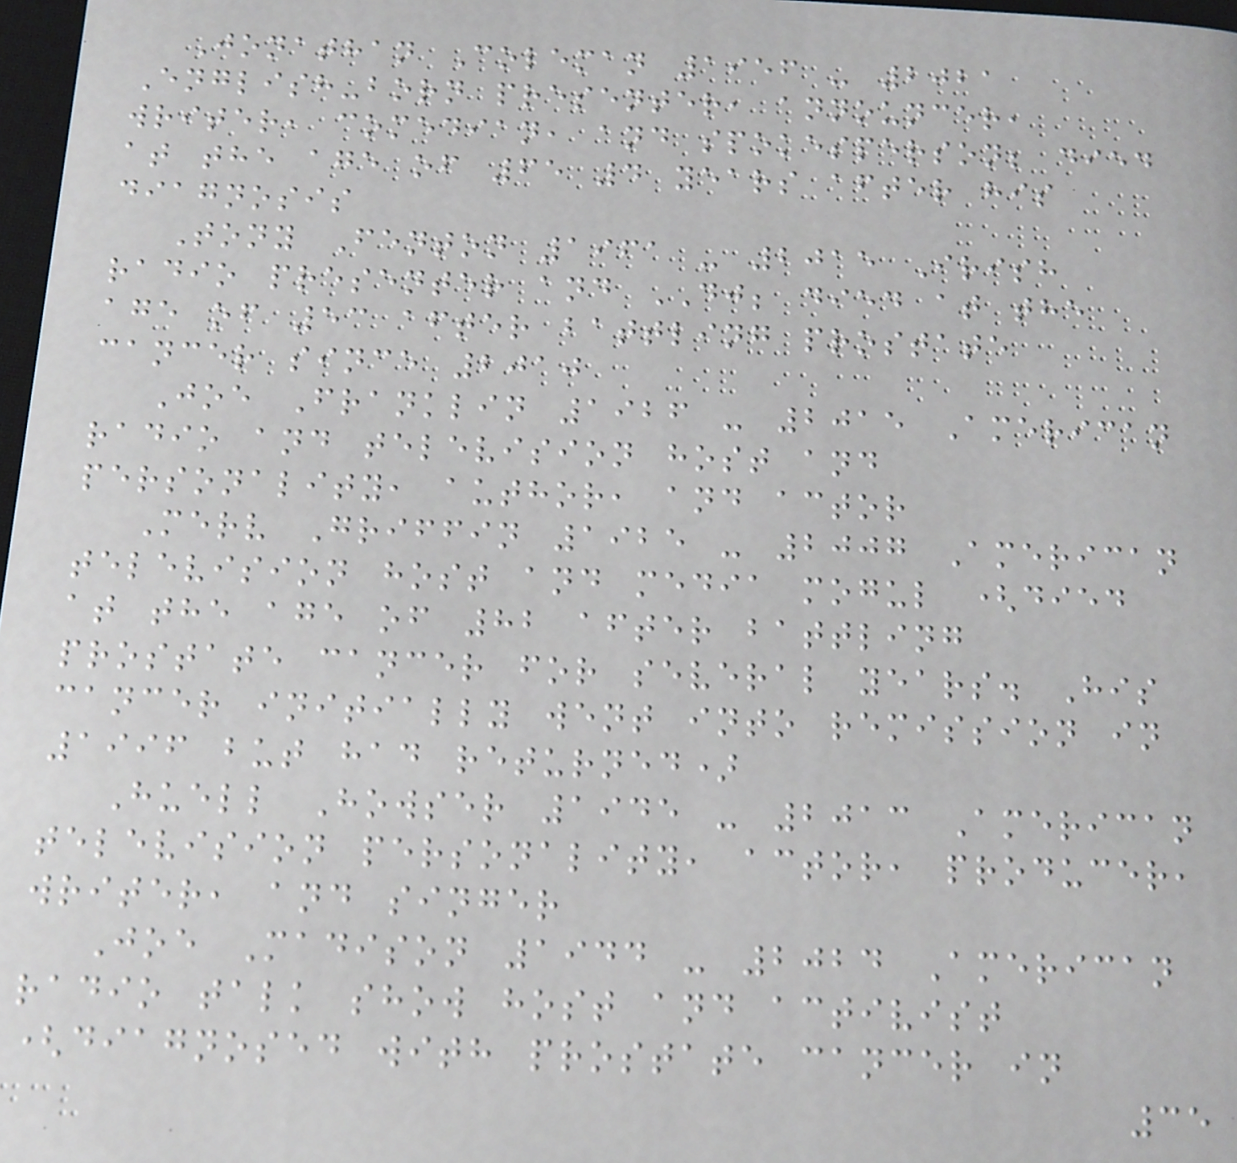Jonathan Coleman 1956 - 2021
English-born presenter, announcer,
writer, comedian, and spokesperson; died
at the age of 65 4 years after his
diagnosis
Tony Fenton 1961 - 2015 Irish
radio presenter and DJ; died at the
age of 53 after battling prostate
cancer since 2010
Joe Franklin 1926 - 2015 American
radio and television host and
personality, author, and actor
Merv Griffin 1925 - 2007 American
television host and media mogul (died
at the age of 82 after battling
prostate cancer for several years. His
cancer initially went into remission in
1996 but had returned)
Huell Howser 1945 - 2013 American
television personality, actor, producer,
writer, and singer
Joe Madison 1944 - 2024 American
radio talk show host and activist
(diagnosed with prostate cancer in
35
